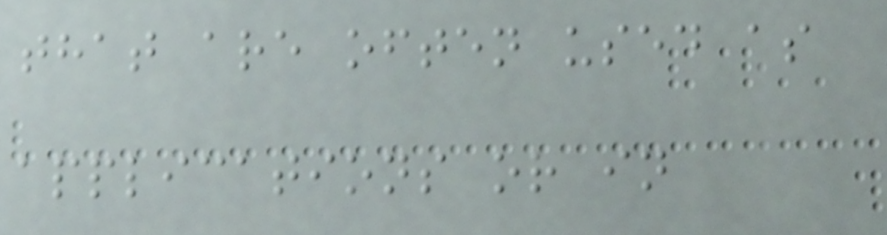that are often used as
applications or in
